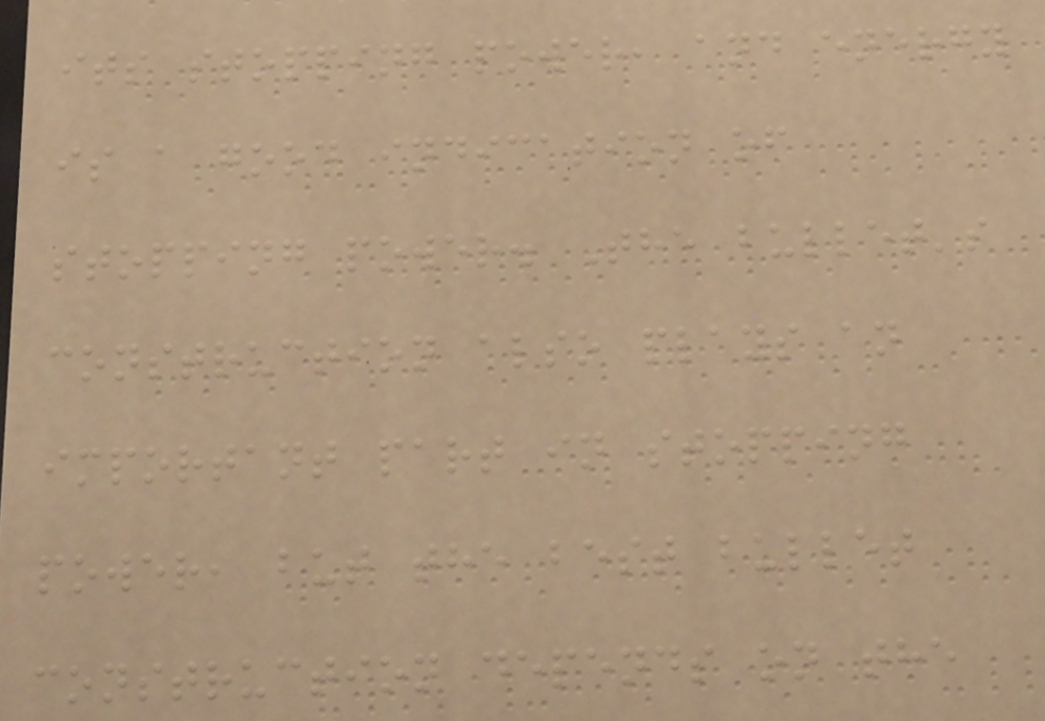its stopping power, and energy
is a good indication of
stopping power. The bullet's
construction also plays an
important part in stopping
power, but the best bullet
construction depends on the
